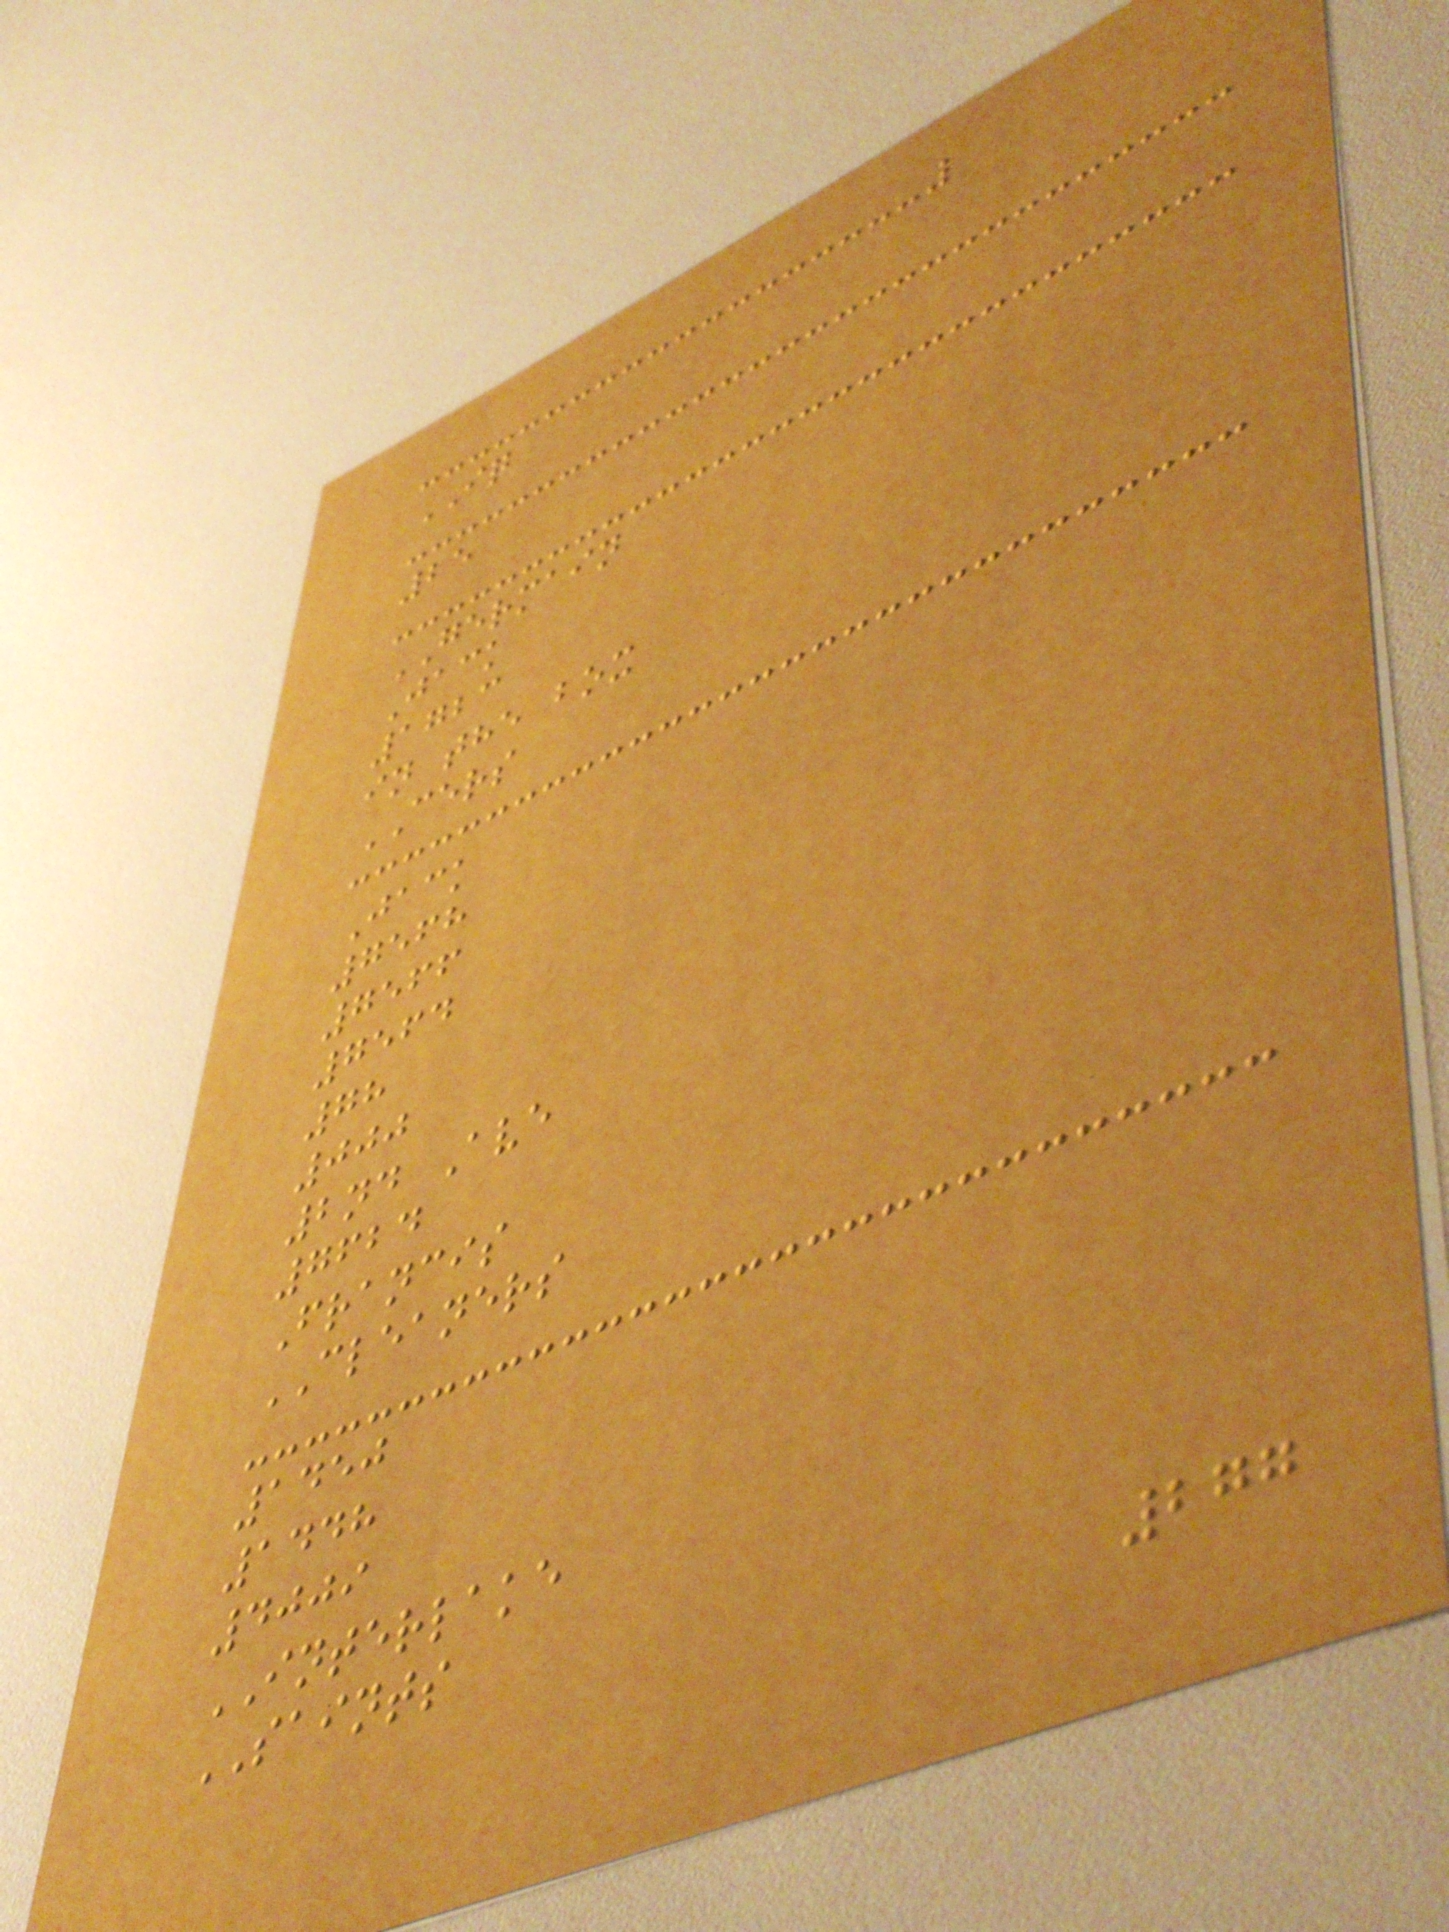IQ
25
GERMAIN
Jack
1723
in the box
CERS
Jack
7568
7566
7564
78
000
2nd Ave
7624
Francis
CLEANERS
1450
1448
4009
INTERLAKE
SAINTS
277
